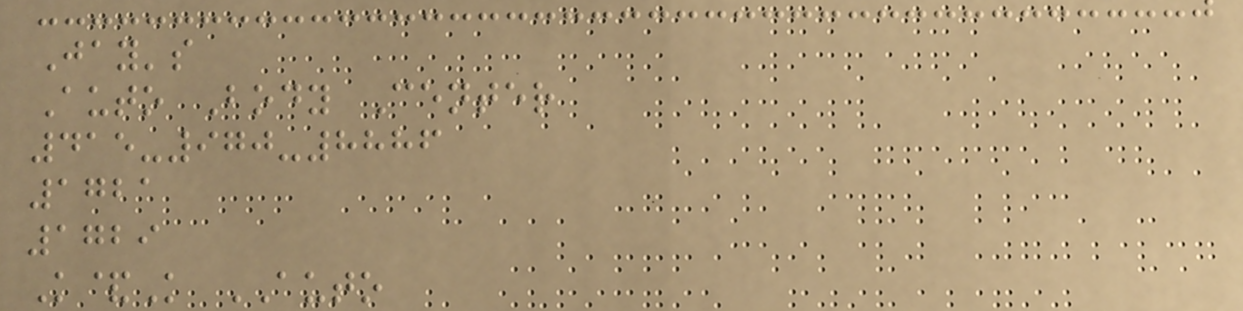Jay's
Auto Body Center
415-970-8886
1721
1729
K&K AUTO
